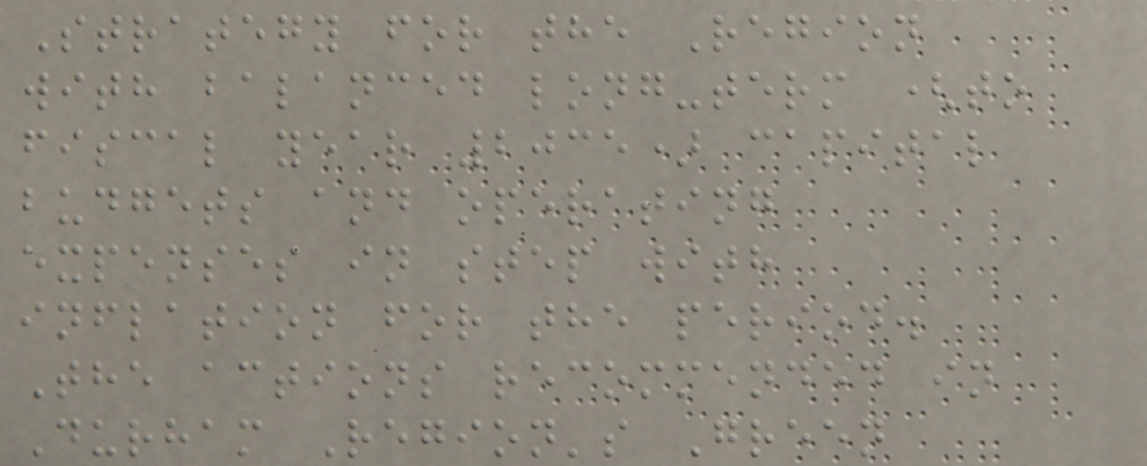Strategy for the Region
with balanced long-term (to
fiscal year 2035) capital
budgets and operating
expenses in step with
inflation for the period.
The actions recommended in
Durham Region's Green
